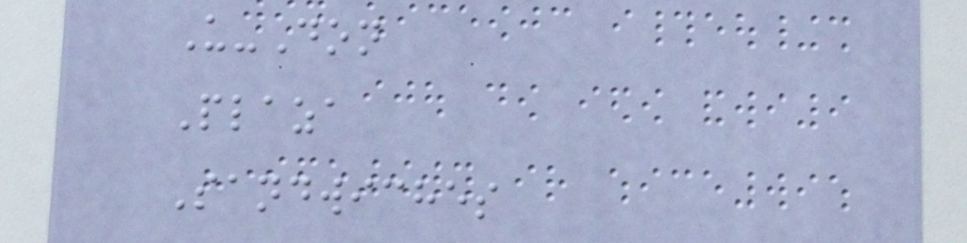U-Don
Plaza
Sandwiches
